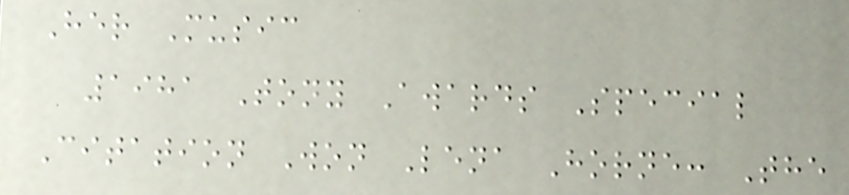Her Music
1981 Tony Awards Special
Citation Won Lena Horne: The
